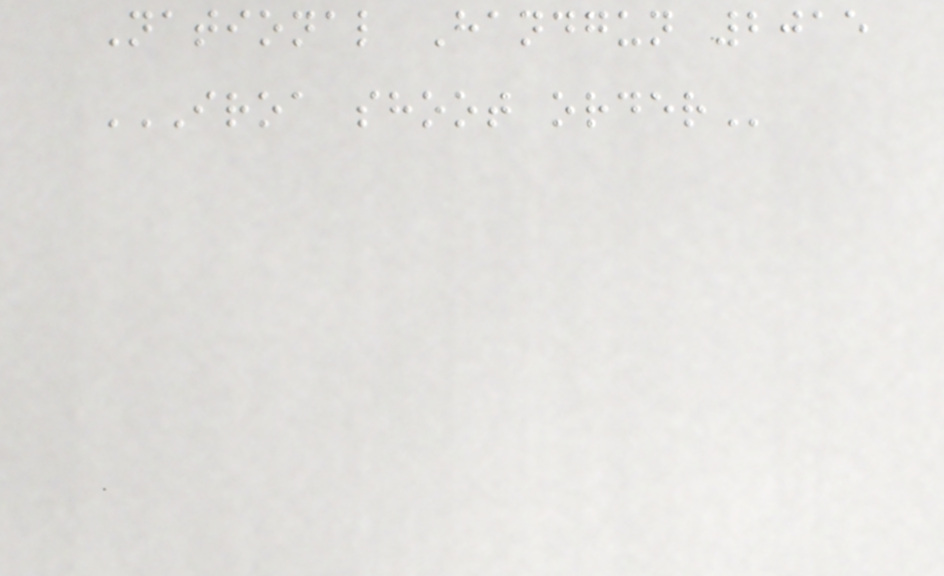National Handgun 2015
IROA SHOOT ORDER
